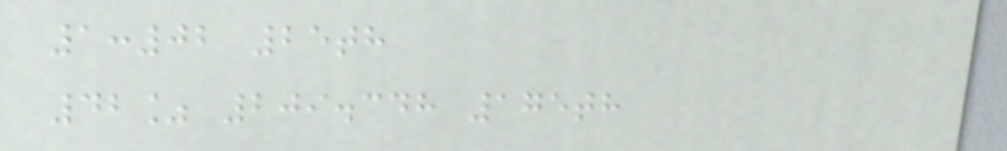1:02 25th
42% 209.348 175th
